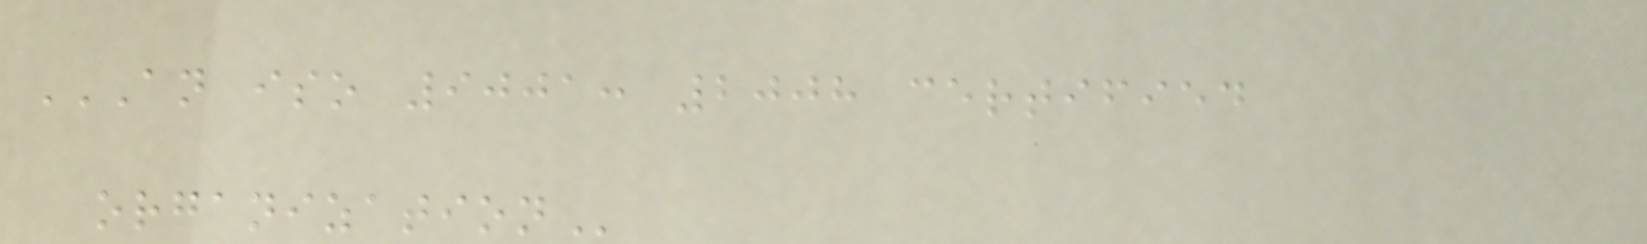AN ISO 9001: 2008 CERTIFIED
ORGANIZATION
